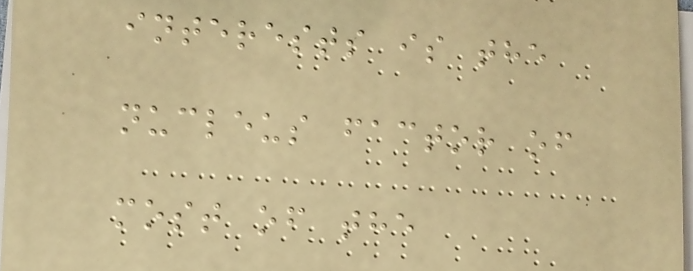interests is the
nucleus factor of
most of the
